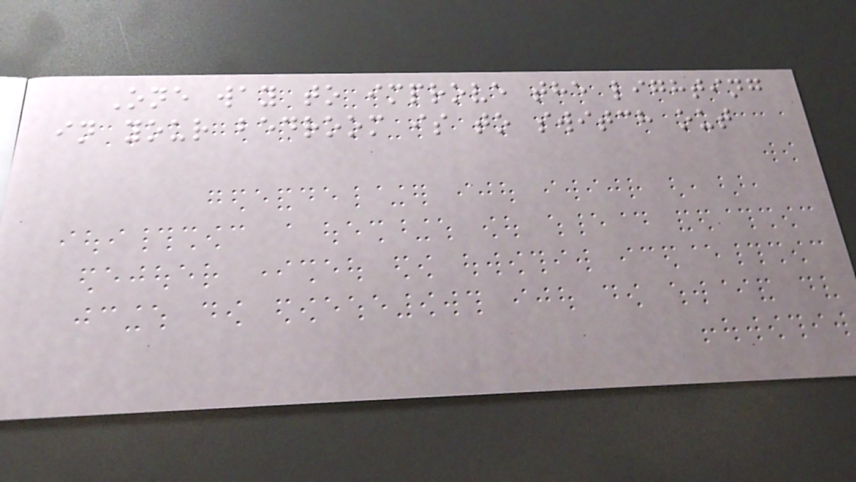One way to improve the lighting
in your bedroom is to switch out
